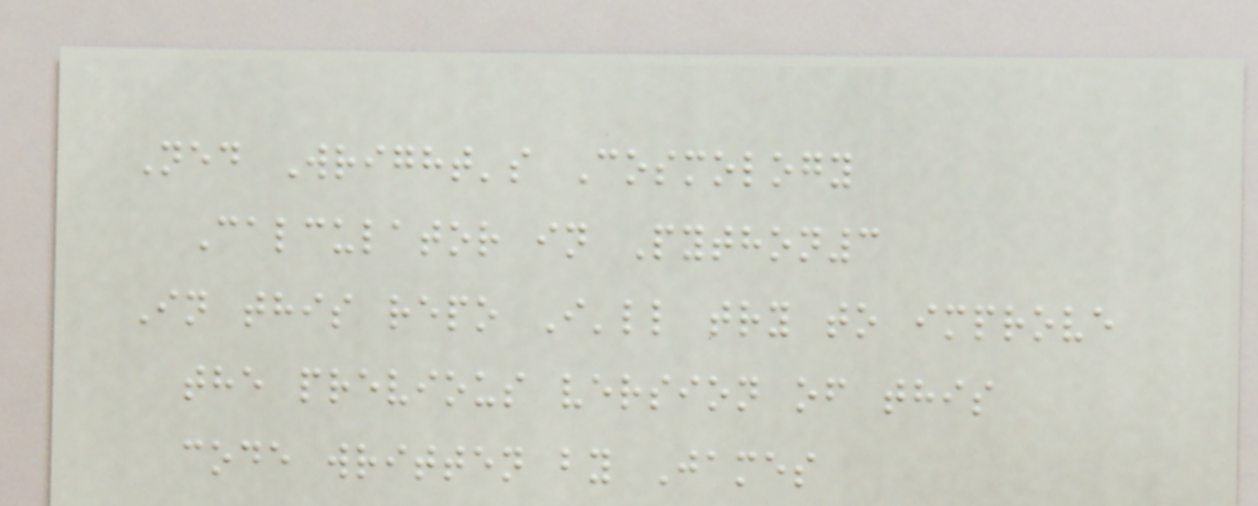Ned Wright's Cosmology
Calculator in Python3
In this repo I'll try to improve
the previous version of this
code written by James
